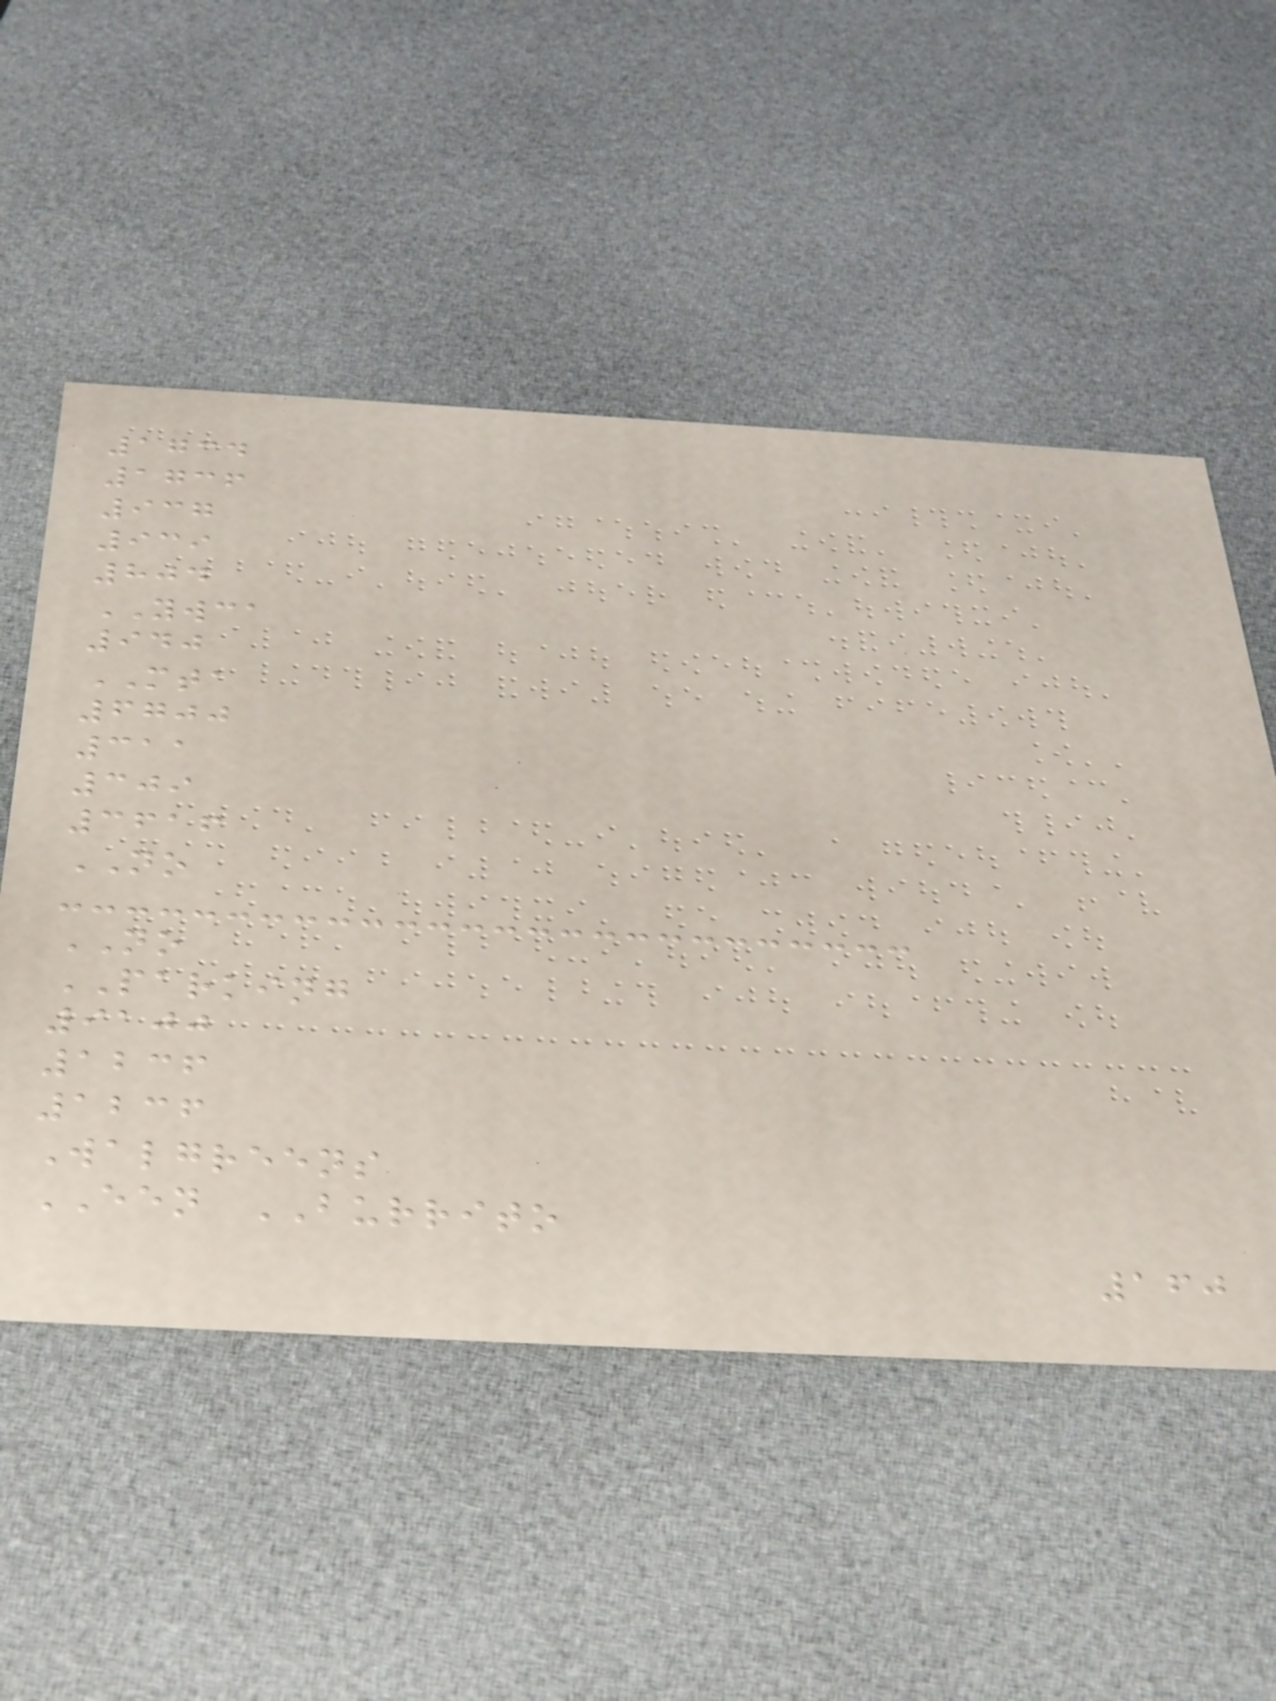1734
1736
937
939
804
YWCA
940
MTA
6700
311
309
3616
NO
NO
PARKING
9100
1236
1236
Walgreens
EEN BURRITO
160
